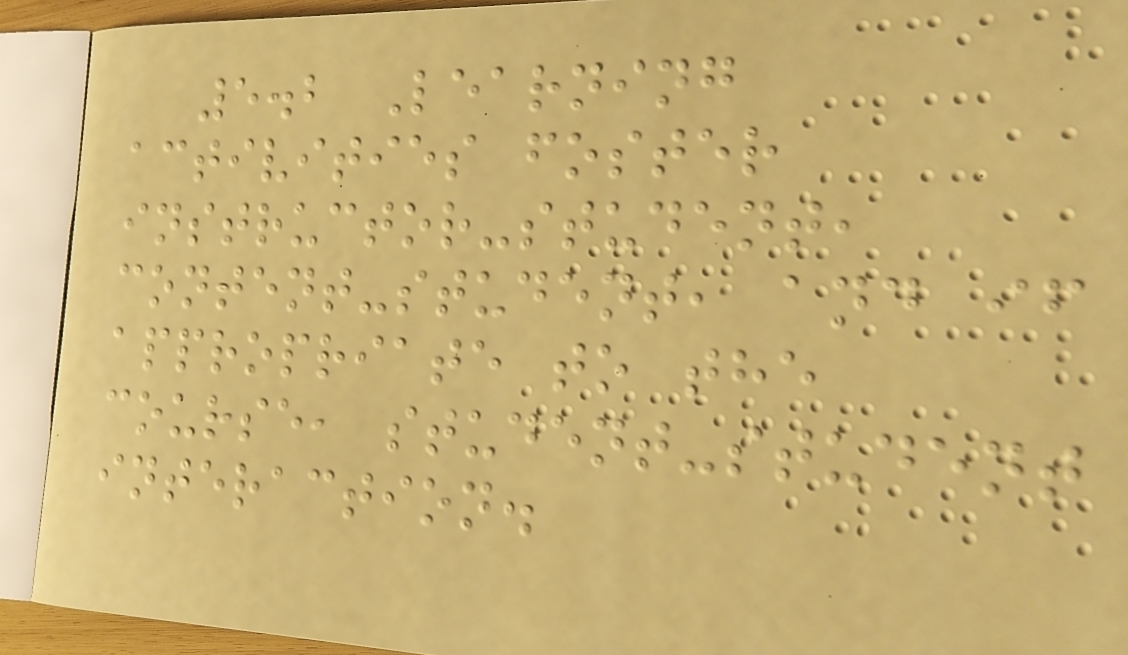5.2 Learning
activities foster
instructor-student,
content-student, and if
appropriate to the
course, student-student
interaction.
